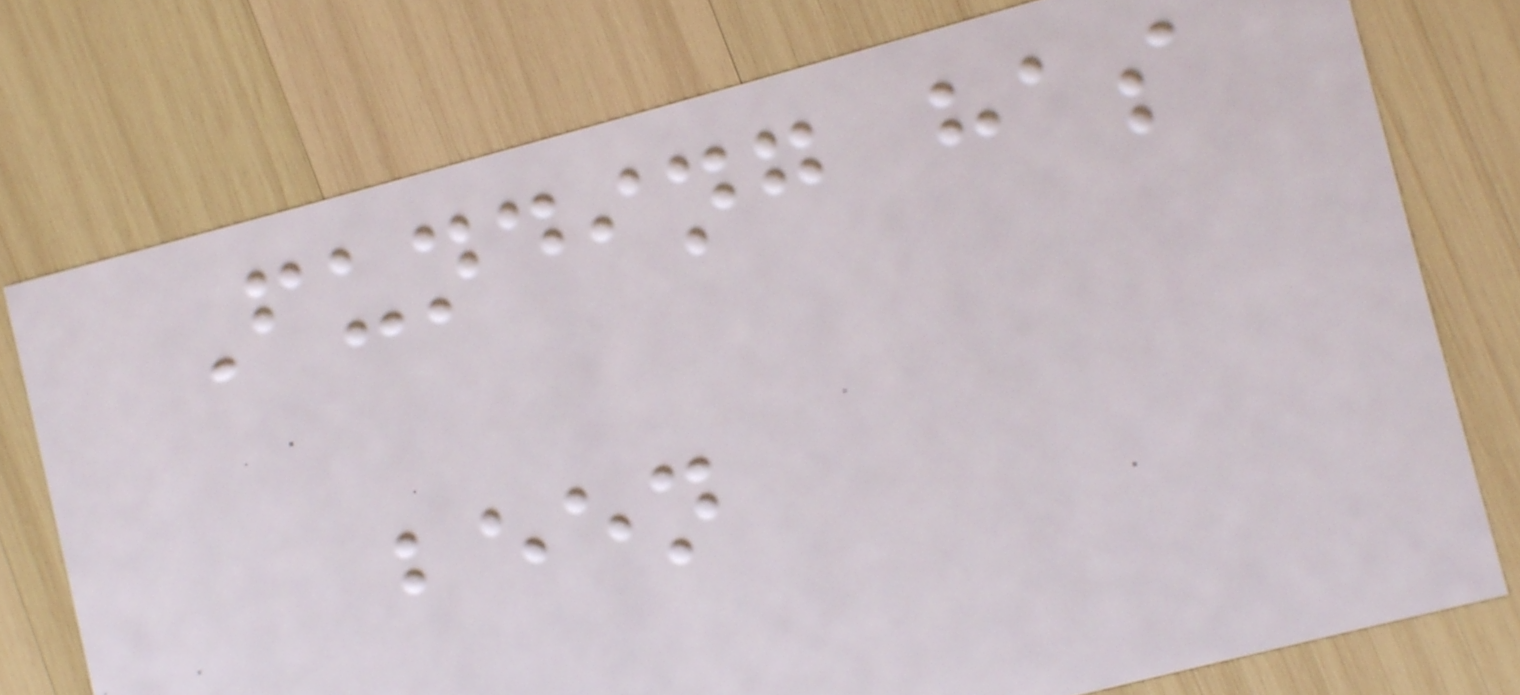Funding has
been
